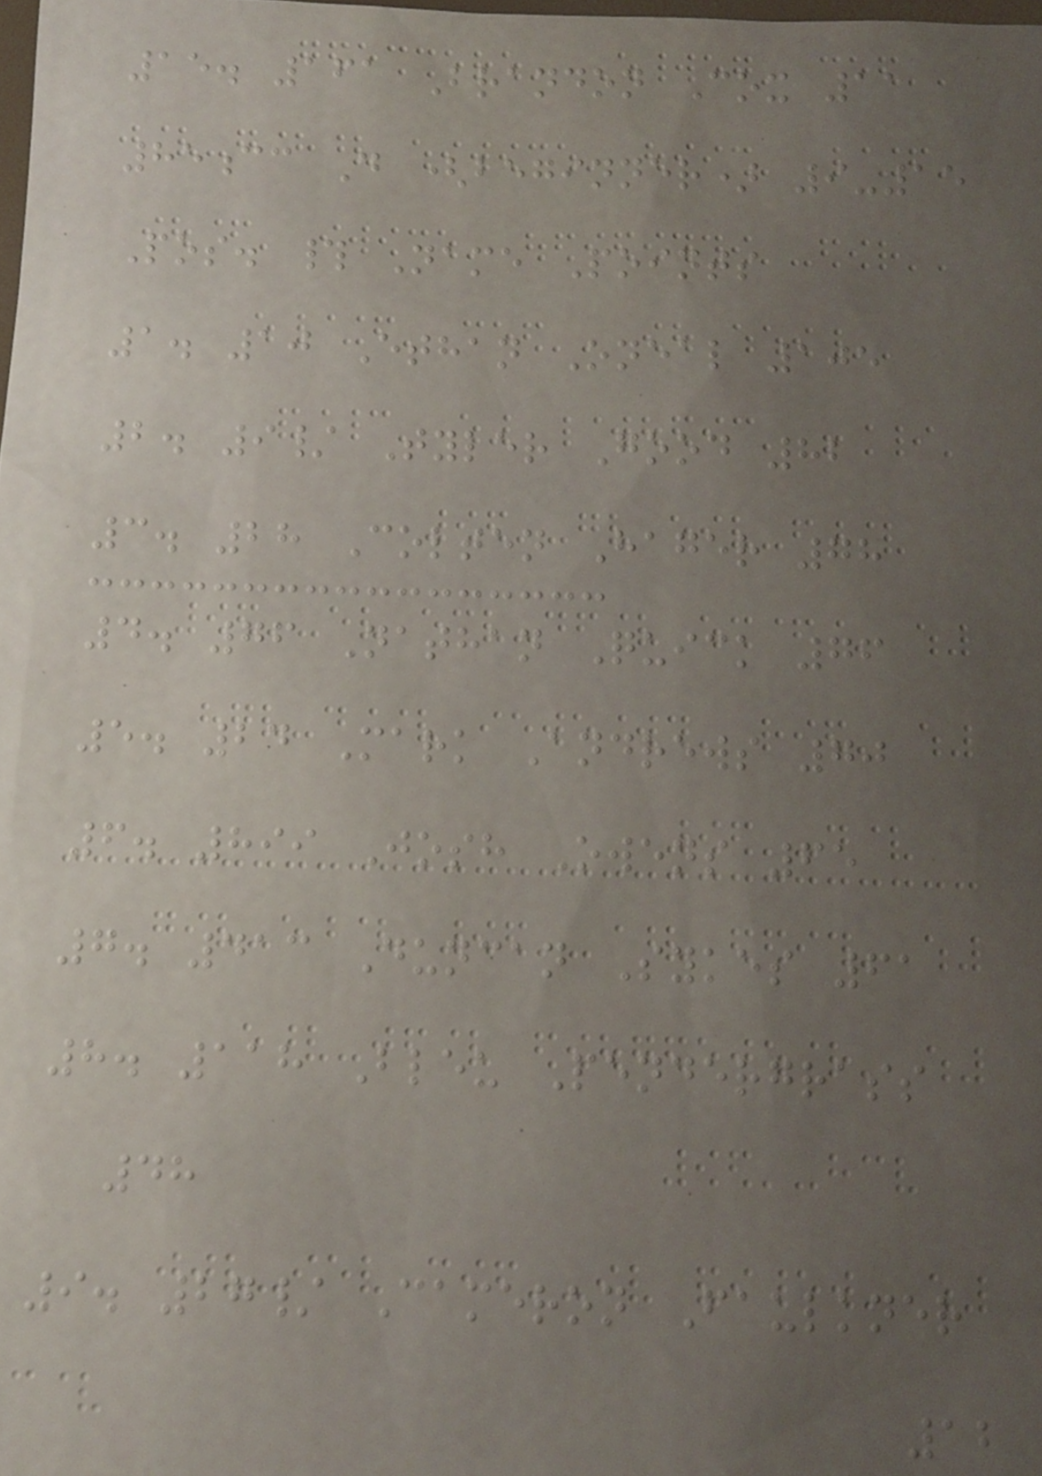15. 161 Brandon Cox 11
85cc D (beginner) 9-15
Pos. # Name Points
1. 10 Ethan Oneal 105
2. 9/ Tyler Good 82
3. 28 Colten Hager 78
4. 76 Nathan Quick 76
5. 24 Mark Andrews 70
6. 899 Josh Owens 65
7. 413 Duncan Sykes 61
8. 118 Bleu Pendergrass
48
9. 27/ Cameron Faulkner
12
